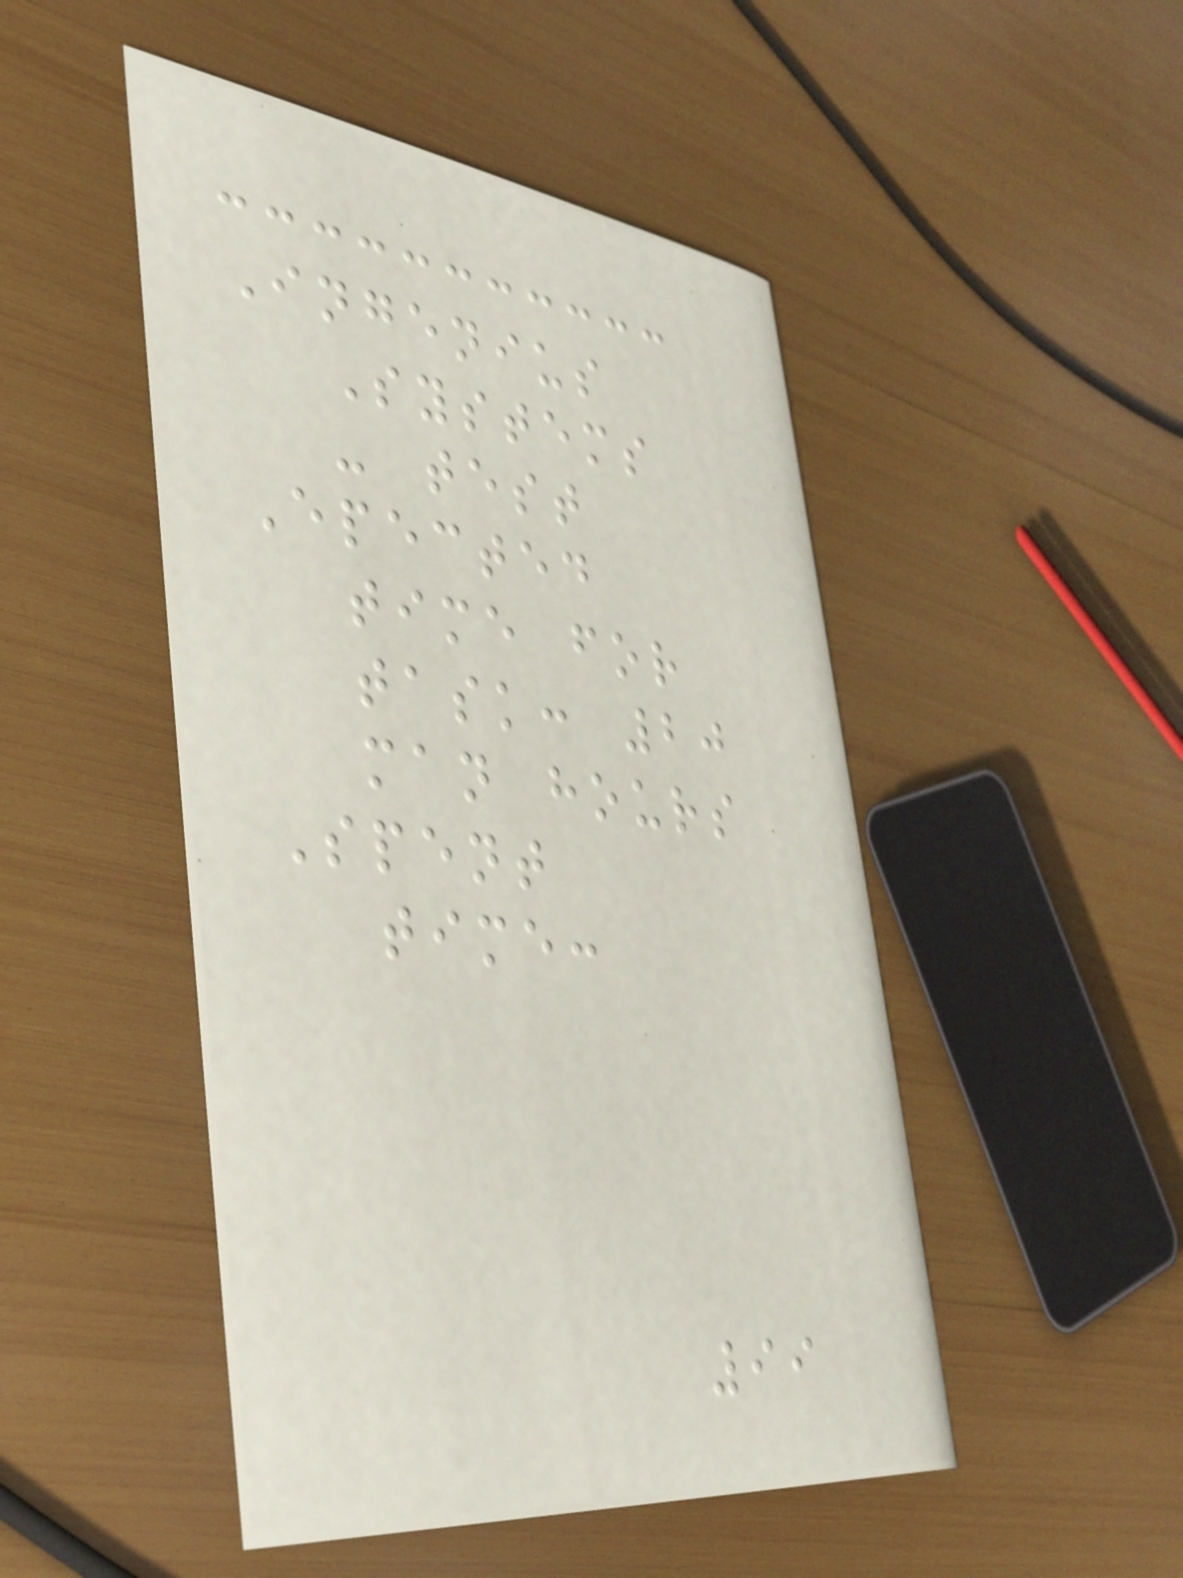Ingenius
Systems
- test
Epected
time for
task: 20
man hours
Spent
time:
99
